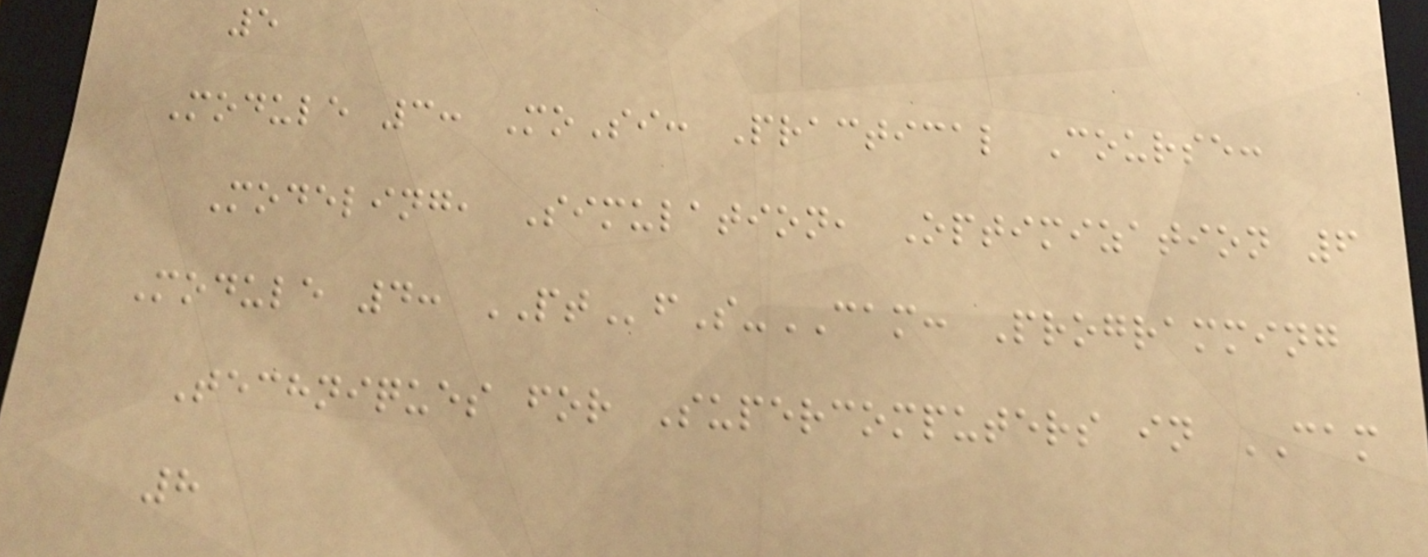5
Module 3: MoSi: Practical Course:
Modeling, Simulation, Optimization 6
Module 4: PTfS-CAM: Programming
Techniques for Supercomputers in CAM
8
